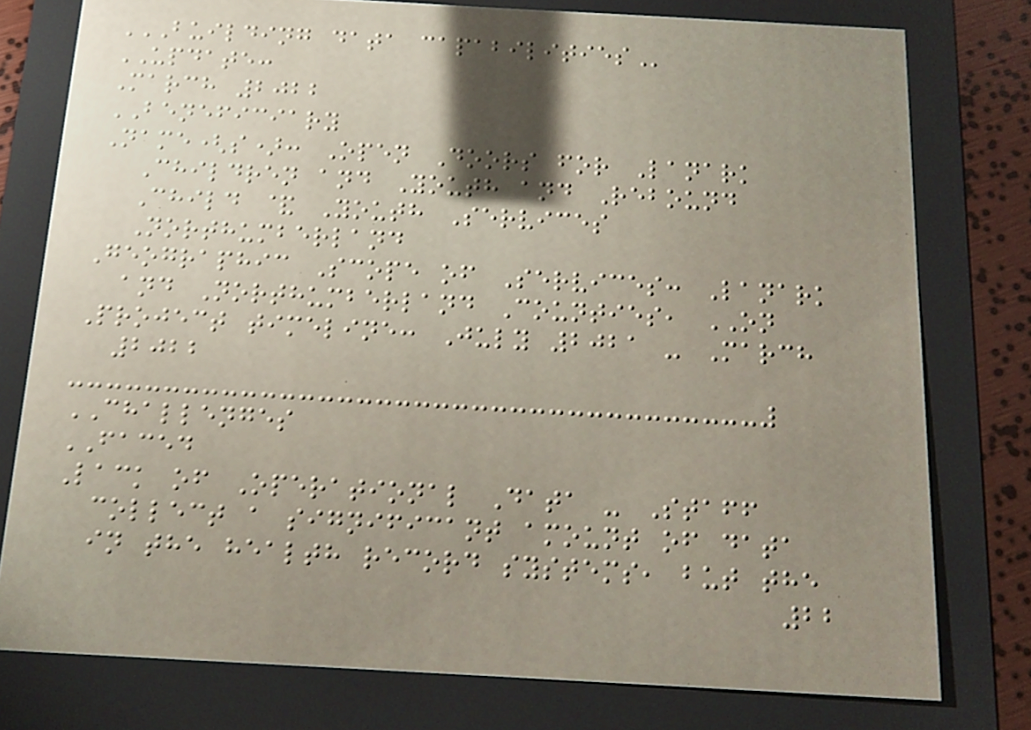BUILDING DATA CAPABILITIES
UPDATE:
March 2022
BENEFICIARY
Name(s): Open Doors for Lanark
Children and Youth and Rebound
Child & Youth Services
Northumberland
Geographic Scope of Services: Lanark
and Northumberland Counties, ON
Project timeline: July 2021 - March
2022
CHALLENGES
FACED
Lack of Operational Data - Staff
collect a significant amount of data
in the health record systems, but the
22
